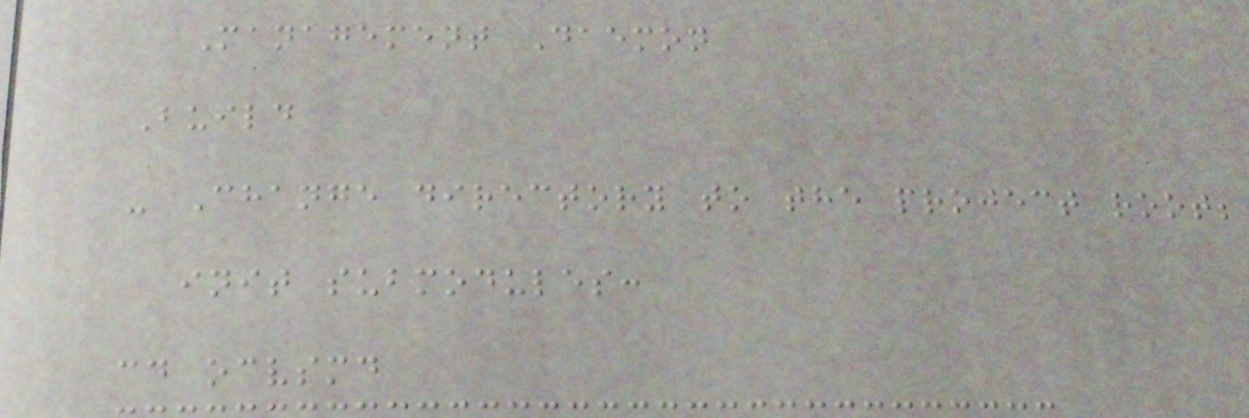Management Daemon
Build
- Change directory to the project root;
init submodules:
cd ocvsmd
